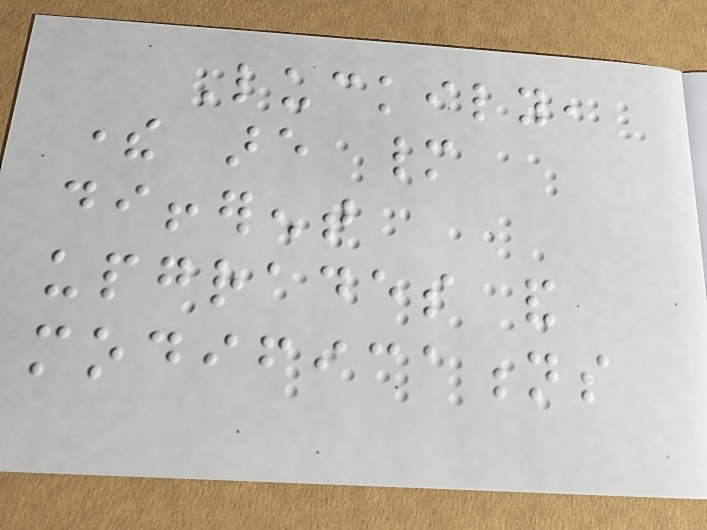Luckily,
there are many
different
upgrades and
modifications
